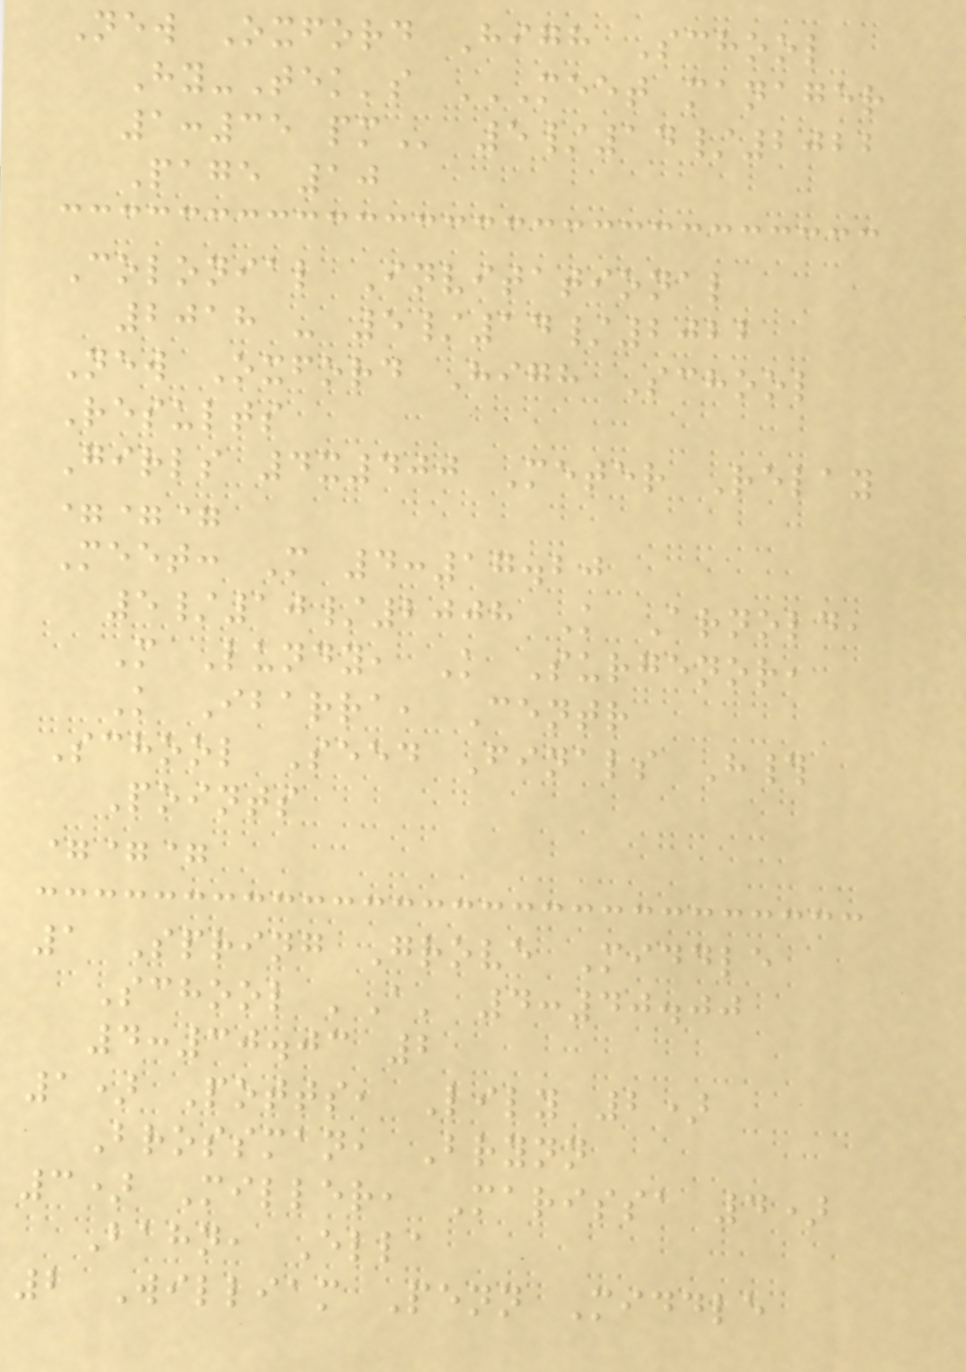New Oxford High School
Hy-Tek's MEET MANAGER
1:35 PM 5/14/2022
Page 10
Colonial Invitational
2018 - 5/14/2022
New Oxford High School
Results
Girls 4x400 Meter Relay
===
Meet: M 4:17.20
5/10/2008 K Arnold,
M Lundy, K Surgenor,
K Ibarra, Centr
School Seed Finals H#
Points
===
1 Spring Grove Middle
School 'A' 4:40.00
4:30.03 2
1) Potts, Lily 2)
Brossman, Brynn
3) Miller, Marissa 4)
Bahn, Ella
2 William Penn Middle
